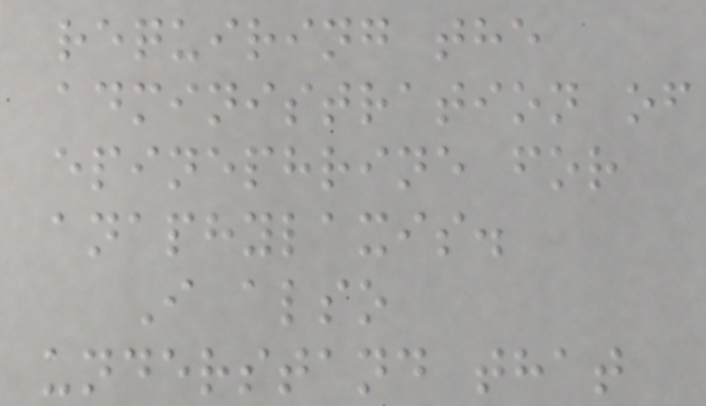requiring the
administration of
epinephrine for
anaphylaxis.
I also
understand that
